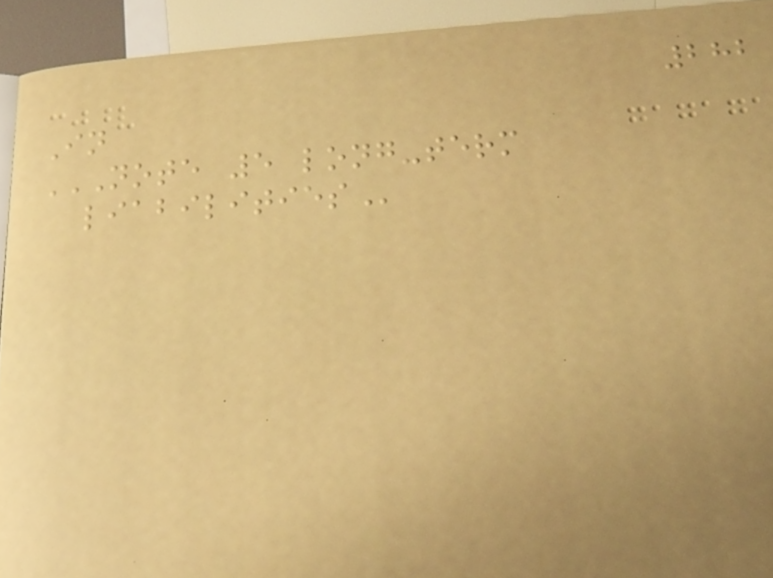282
In
NOTE 5 LONG-TERM
LIABILITIES
